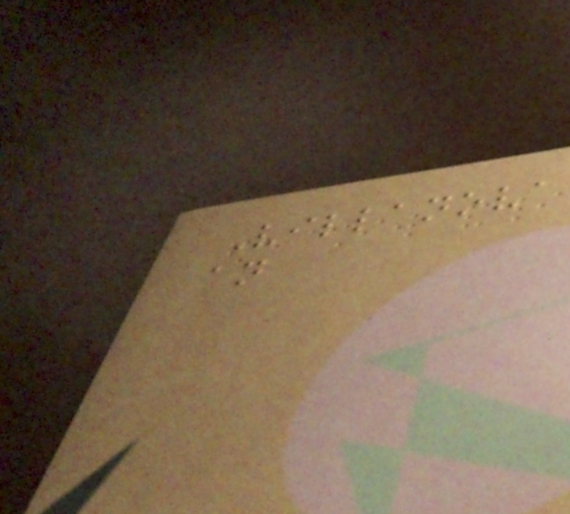Villanova
an
